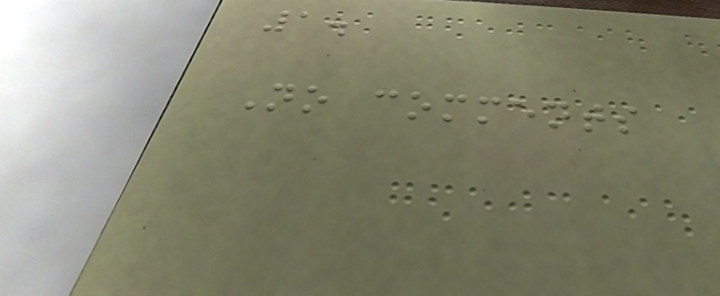1.
No comments
